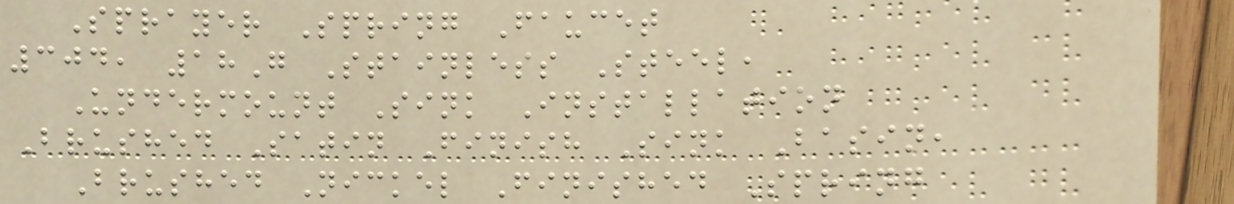Sprayer Spring Faucet
304, 18G Stainless Steel,
Undermount Sink Installation
Brushed Satin Finish Sink Basin,
Brushed Nickel Finished Spring
